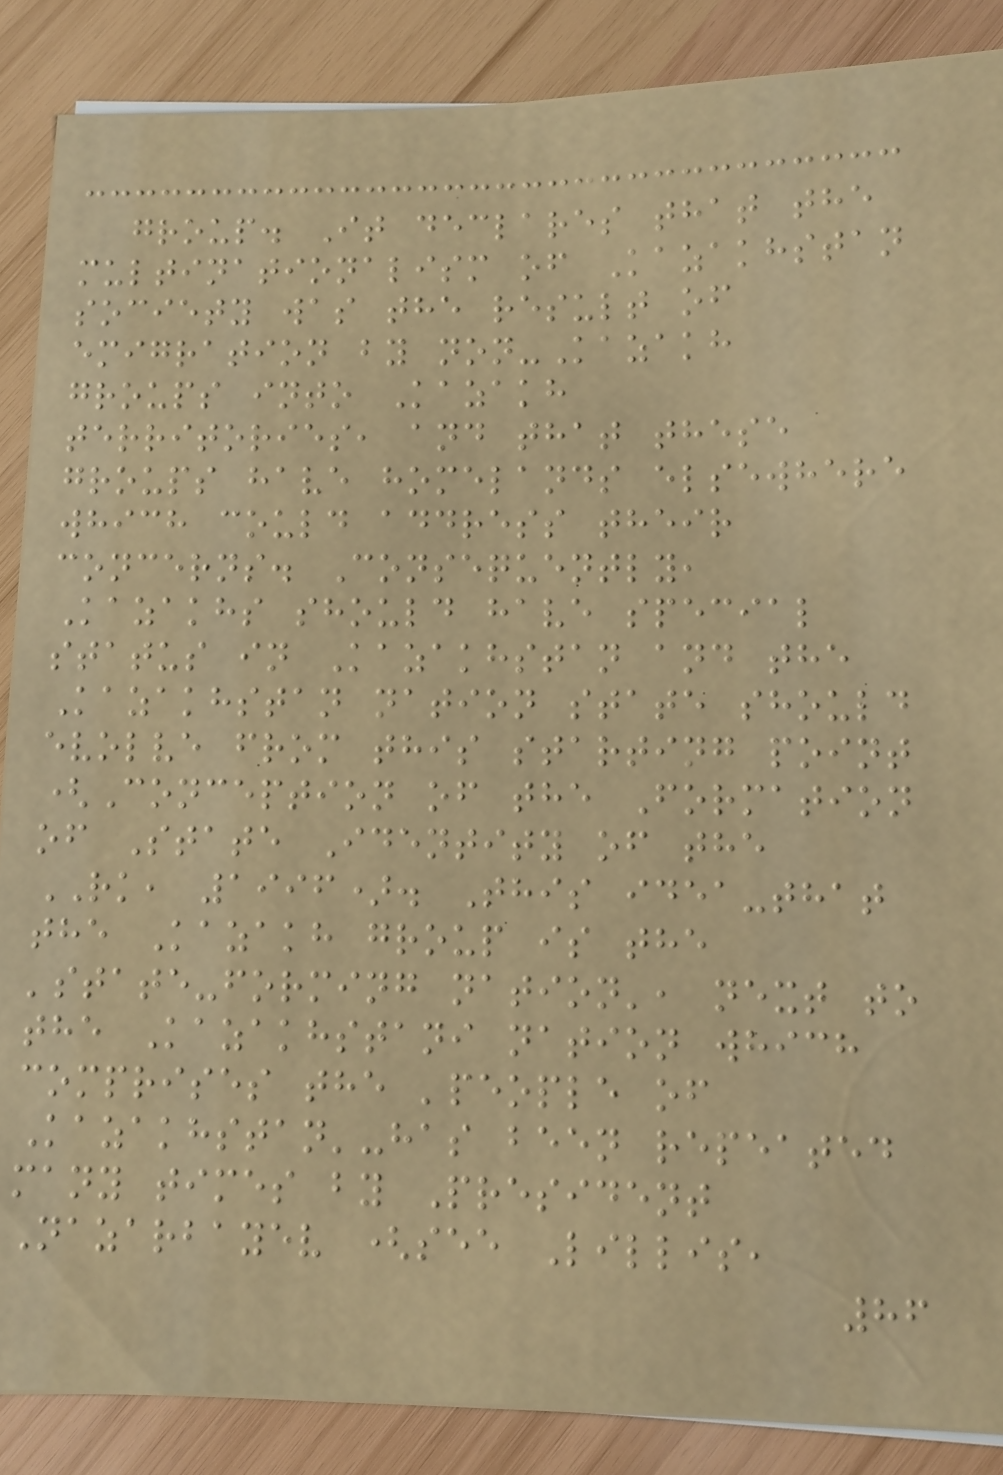group. It declares that the
multinationalism of Kazakhstan
society was the result of
emigration by non-Kazakh
groups into Kazakh
territories, and that these
groups have homelands elsewhere
which could address their
concerns. Consequently,
Kazakhs should have special
status in Kazakhstan and the
Kazakhstan nation state should
evolve from this starting point
(Conception of the Formation
of State Identity of the
RK, 1996). This idea-that
the Kazakh group is the
'state-forming nation', next to
the Kazakhstani nation which
comprises the 'people of
Kazakhstan'-has been repeated
many times by President
Nazarbayev (see Lillis,
86
